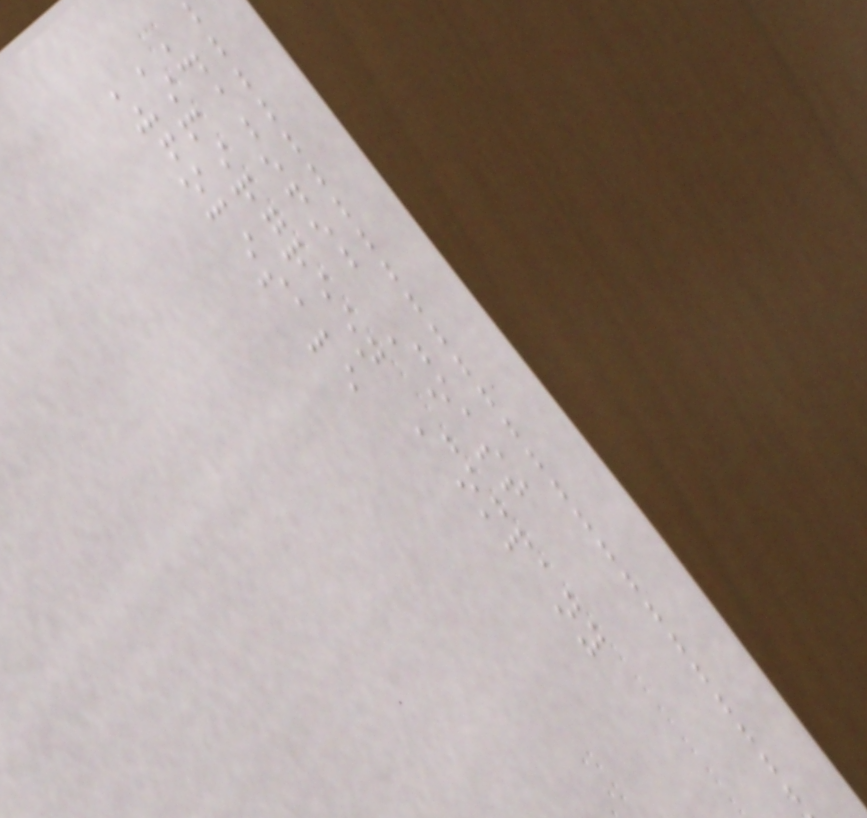Pacific Coast
Evergreen Company
Wholesale
